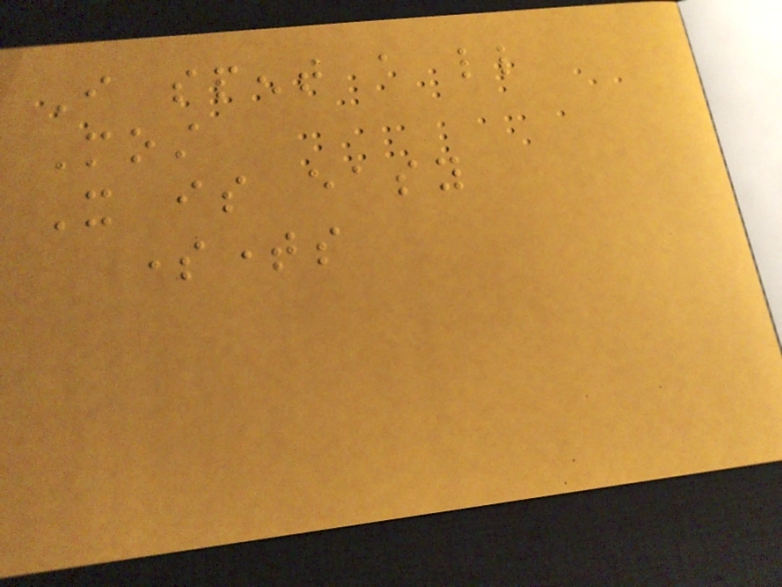I spent a little
Most
It is easy
sometimes
